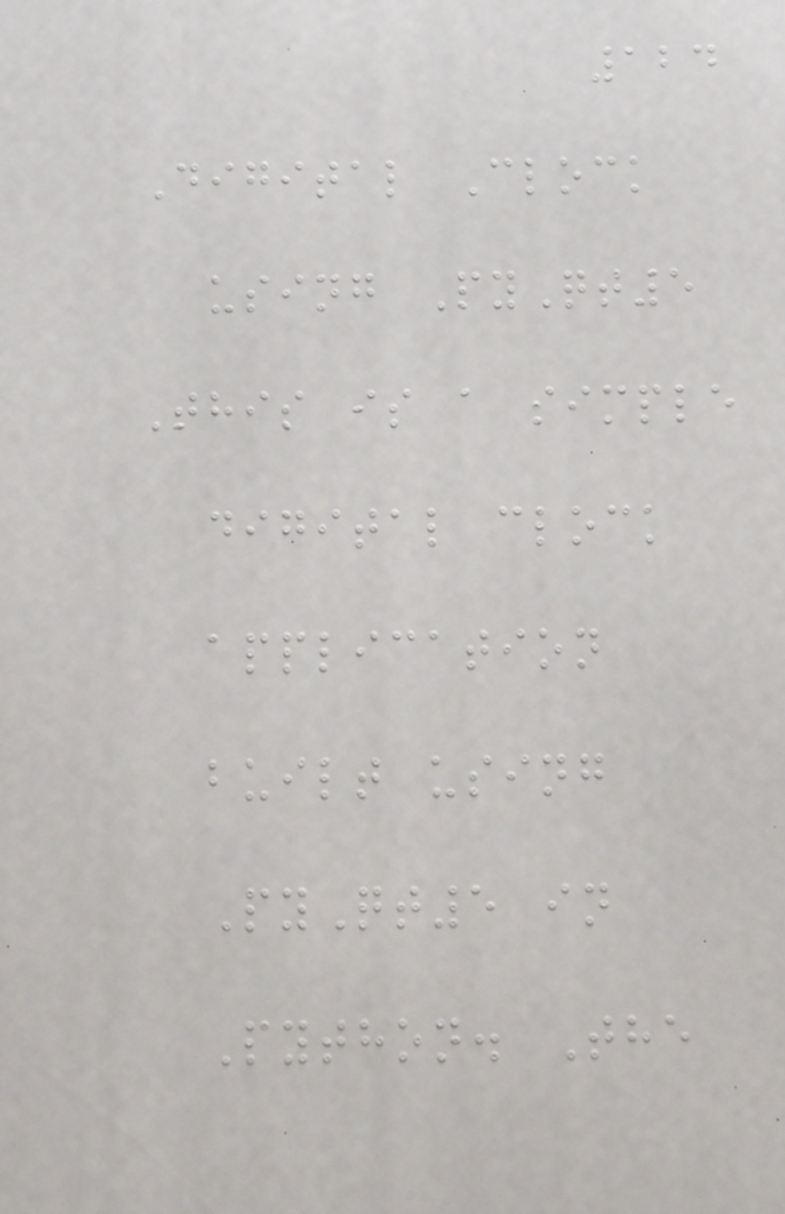124
Digital Clock
using PyQt5
This is a simple
digital clock
application
built using
PyQt5 in
Python. The
